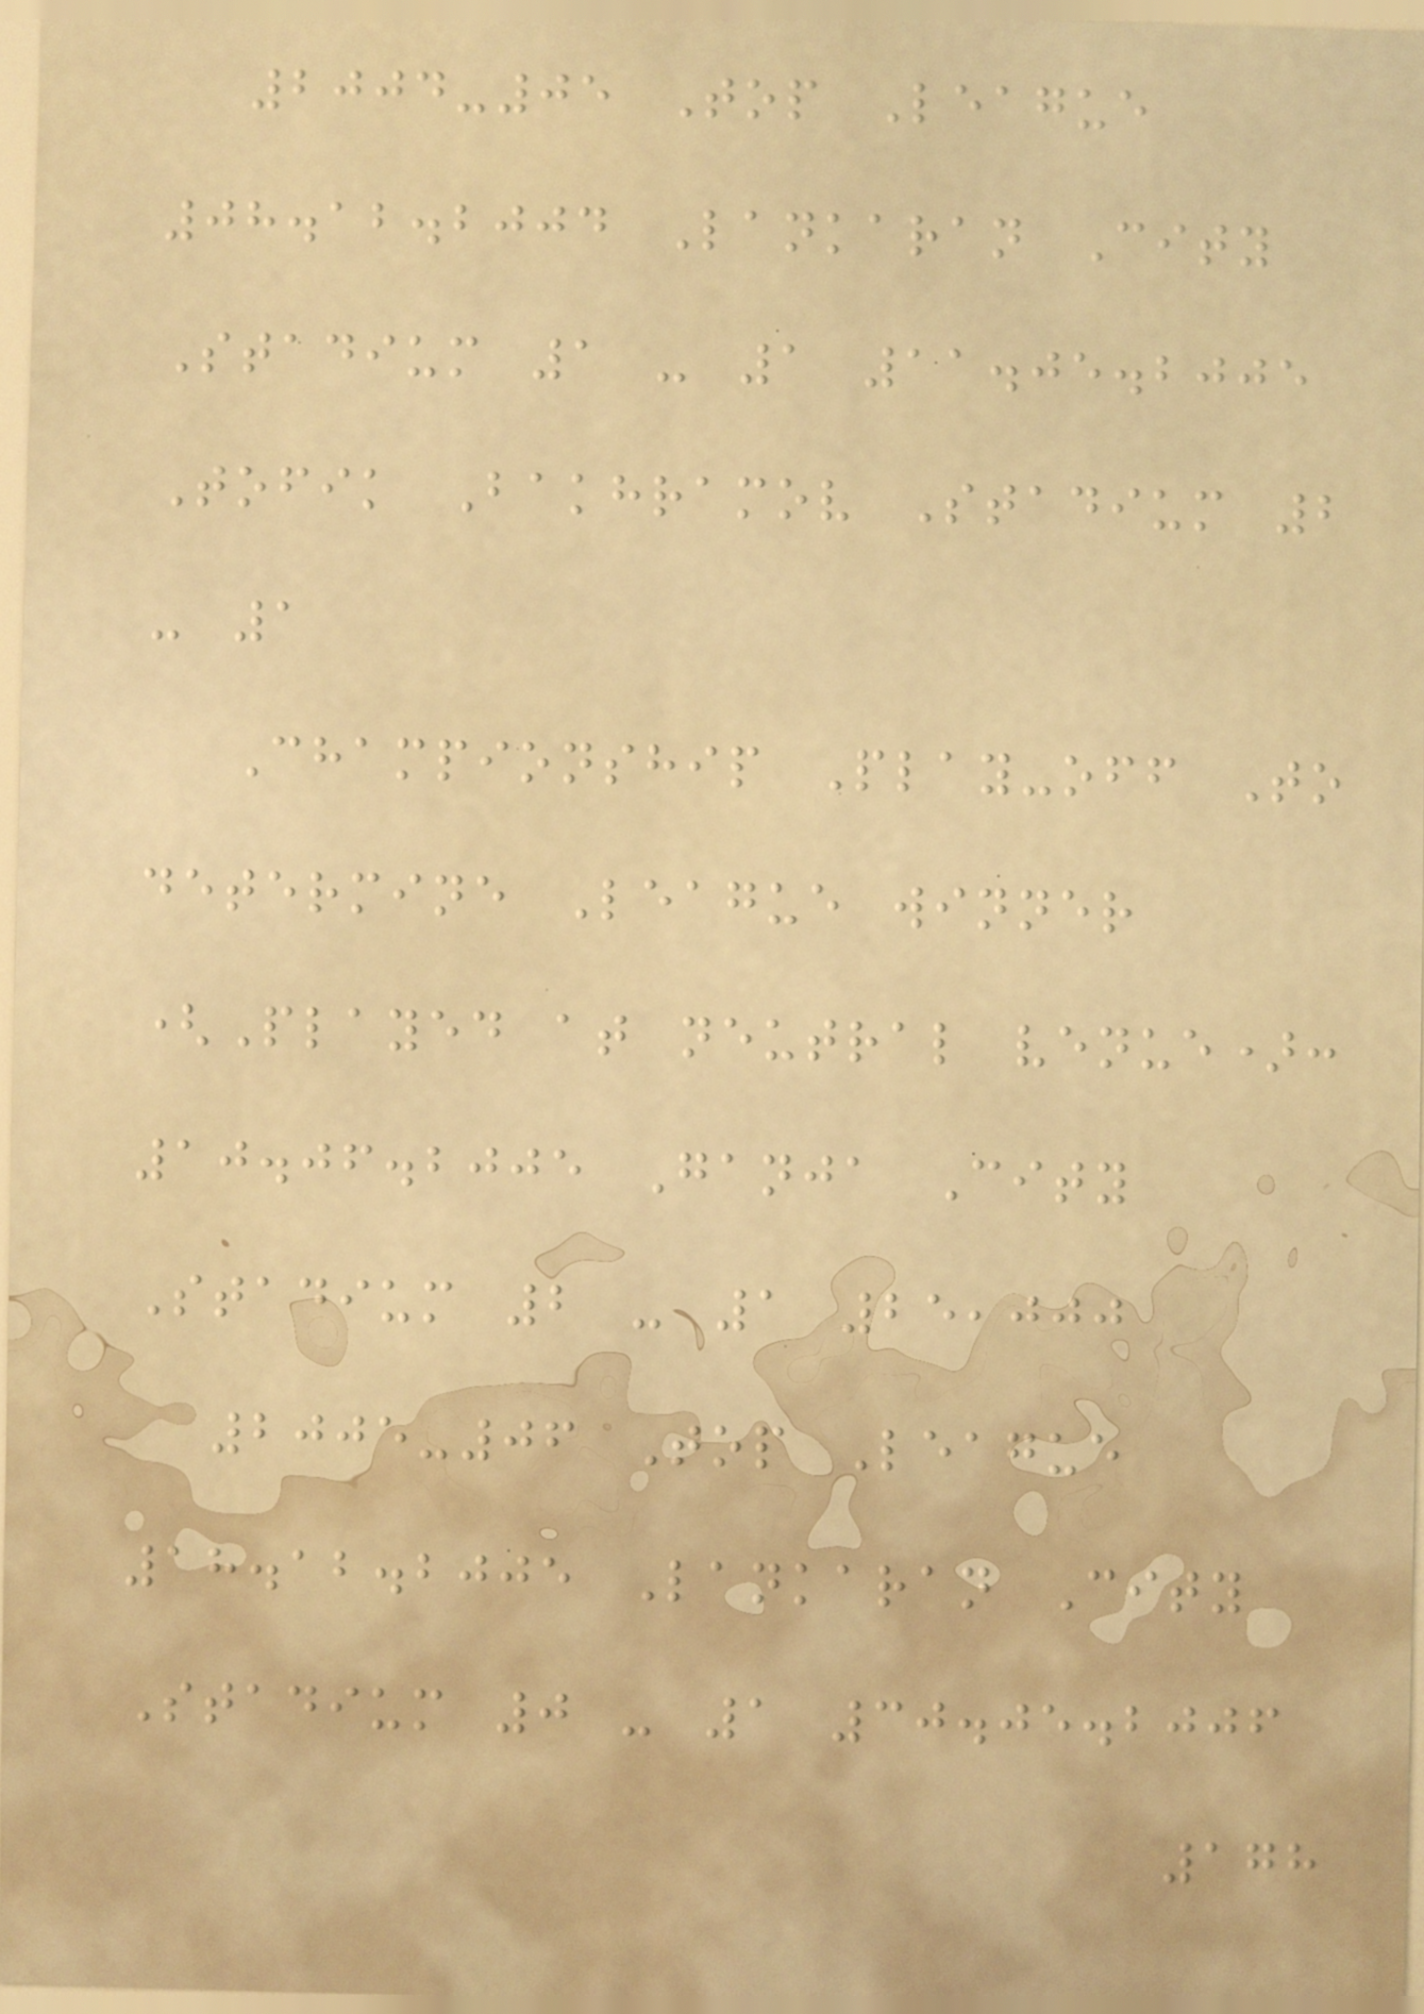2004-05 Top League
08.12.2004 Lankaran City
Stadium 1 - 1 11.05.2005
Tofik Bakhramov Stadium 2
- 1
Championship Play-off To
determine League winner
(Played at neutral venue):
10.06.2005 Ganja City
Stadium 2 - 1 25,000
2005-06 Top League
18.12.2005 Lankaran City
Stadium 0 - 1 30.05.2006
178
